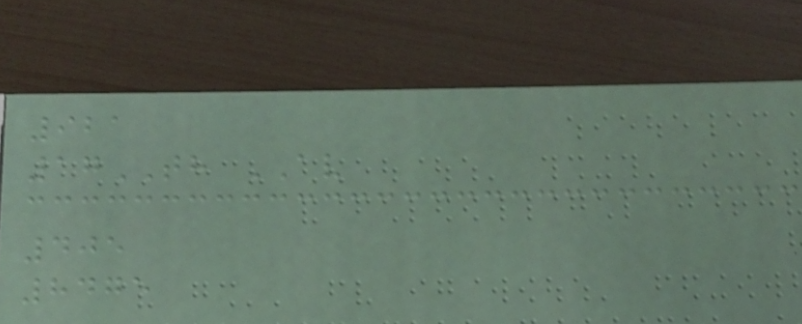921
17TH AV
405
8475
